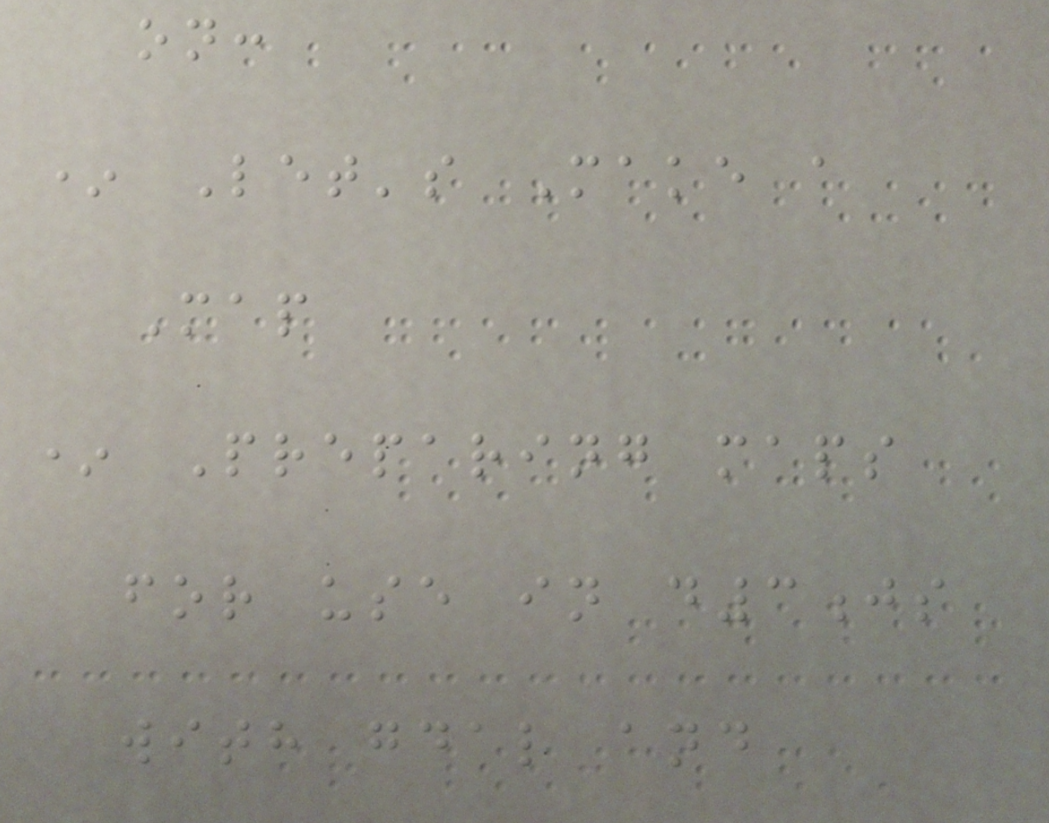on:
* Let's Make a
Map
* Preparing maps
for use in d3js
with gdal and
